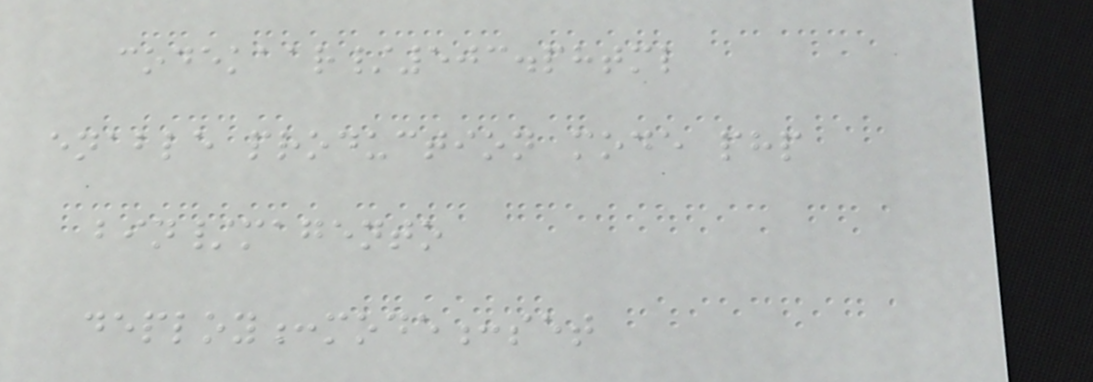codekaar/503.phtml
enable production mode php
bin/magento
deploy:mode:set
